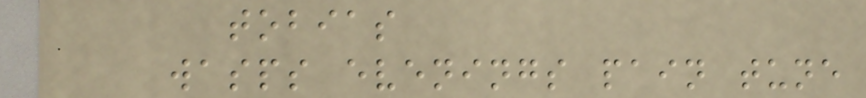tobias
wasps evenings pain tune
